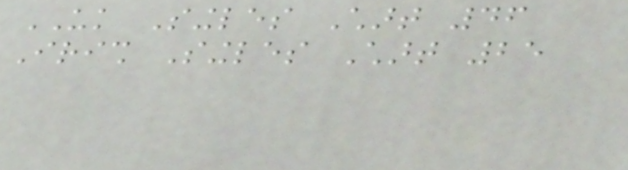UK Singles Chart 46
Irish Singles Chart 25
